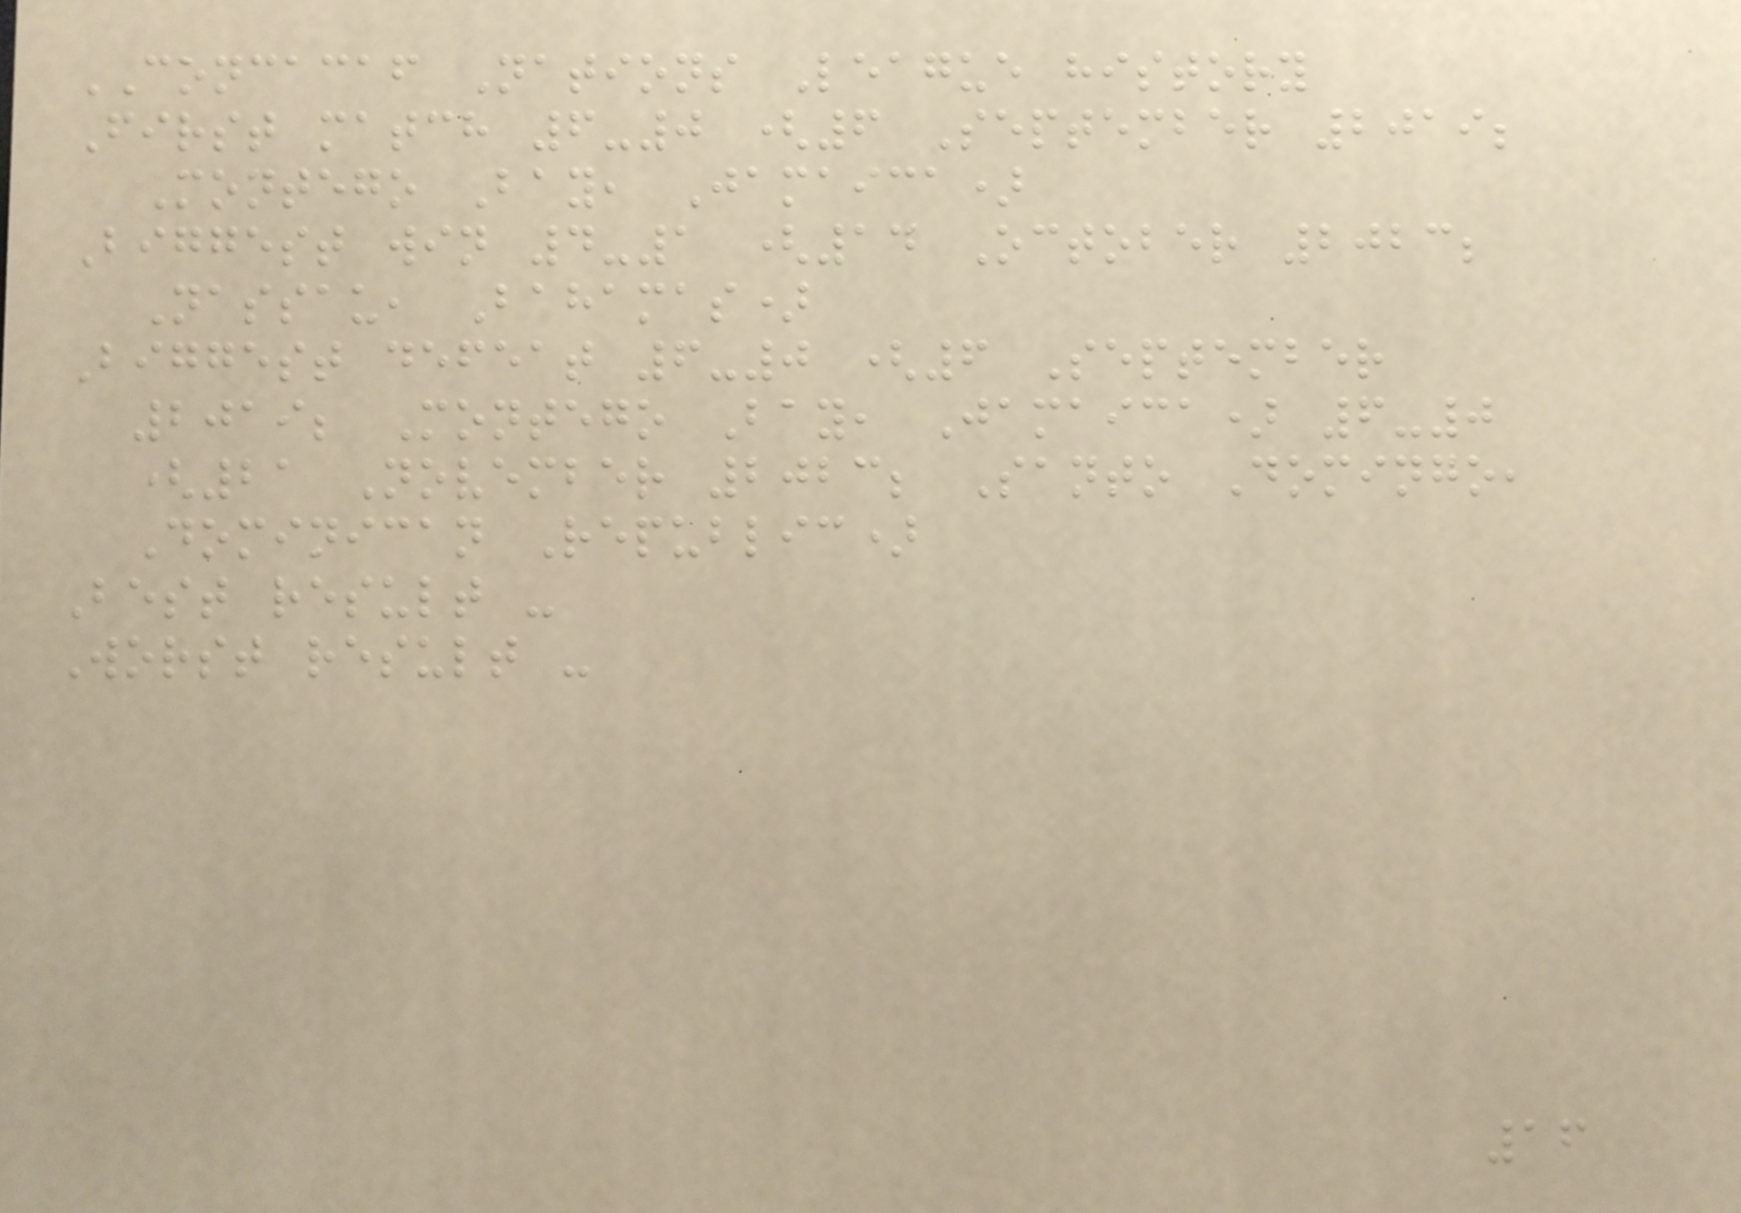CONCACAF Nations League history
First match 6-0 (6 September 2019;
Montego Bay, Jamaica)
Biggest win 4-1 (14 October 2023;
Nassau, Bahamas)
Biggest defeat 6-0 (6 September
2019; Montego Bay, Jamaica) 6-0
(21 November 2023; Santo Domingo,
Dominican Republic)
Best result -
Worst result -
16
